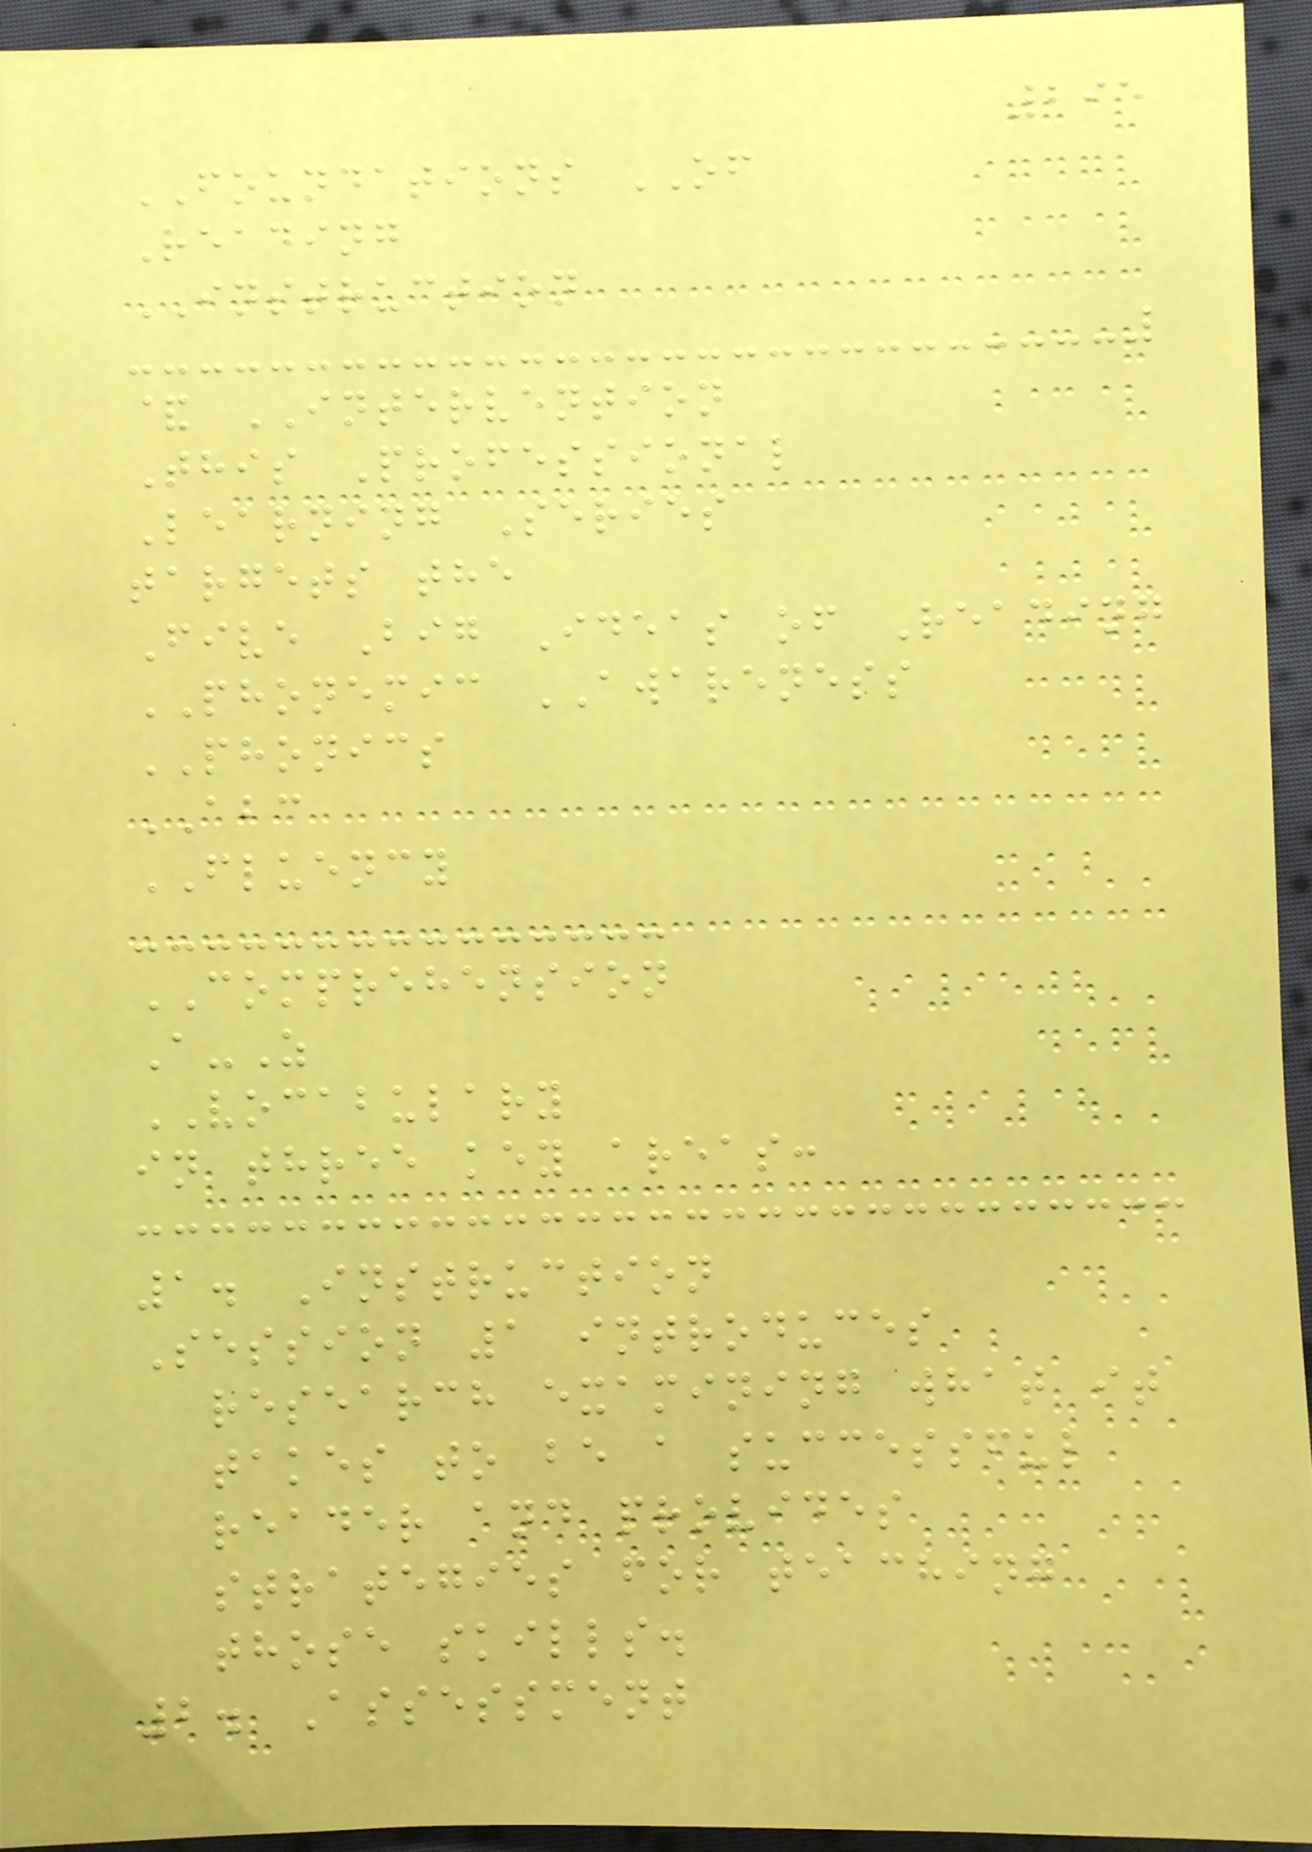295
FOUNDATIONS OF
Reading
INSTRUCTION
& INTERVENTION
This Professional
Learning Series
targets the
Five Big Ideas of Reading
PHONEMIC AWARENESS
PHONICS
ABC
FLUENCY
COMPREHENSION
A-Z
VOCABULARY
in three key areas:
1. Instruction
Session 1 introduces
research examining what it
takes to be a successful
reader and provides
strategies for teaching
those skills.
2. Assessment
